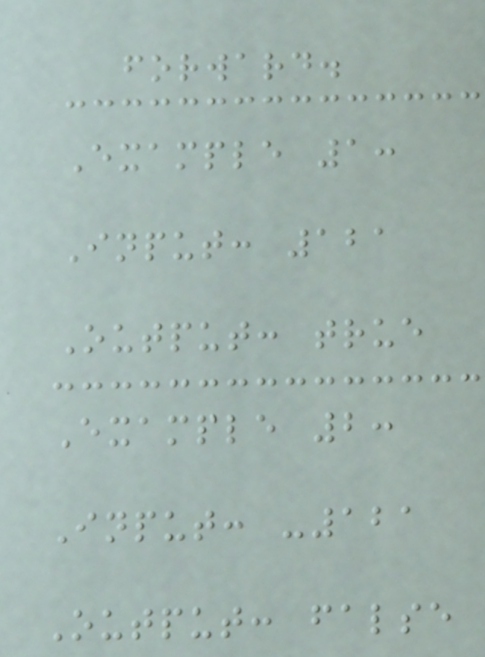forward.
Example 1:
Input: 121
Output: true
Example 2:
Input: -121
Output: false
